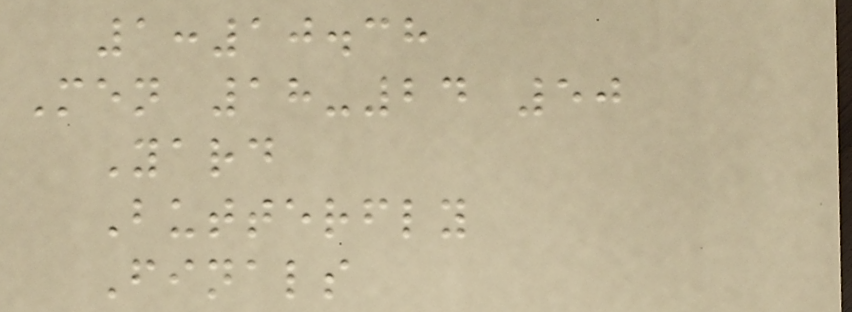1:10.38
Men 18-24 50
Yard
Butterfly
Finals
